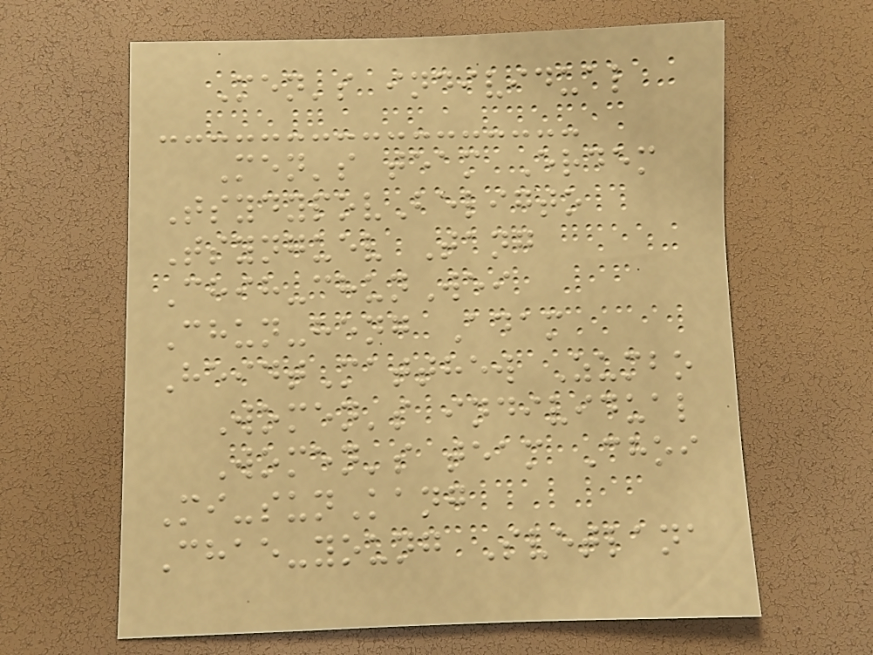Men's individual
Men's team Erdem
TsydypovBeligto
Tsynguev Tang
Chih-chunWei
Chun-heng Adam
HeidtMatthew Zumbo
Women's individual
Women's team Choi
Mi-sunKang
Chae-young Svetlana
